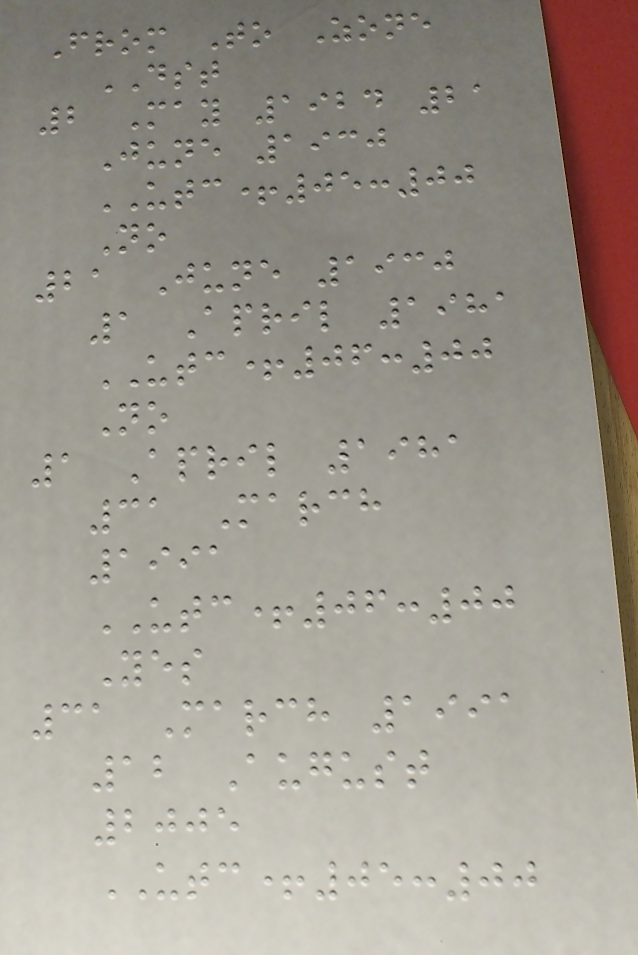From To Zone
DST
2 May 1924 21
June 1930
UTC+05:00
No
21 June 1930
1 April 1981
UTC+06:00
No
1 April 1981
31 March
1991
UTC+06:00
Yes
31 March 1991
12 August
2005
UTC+05:00
